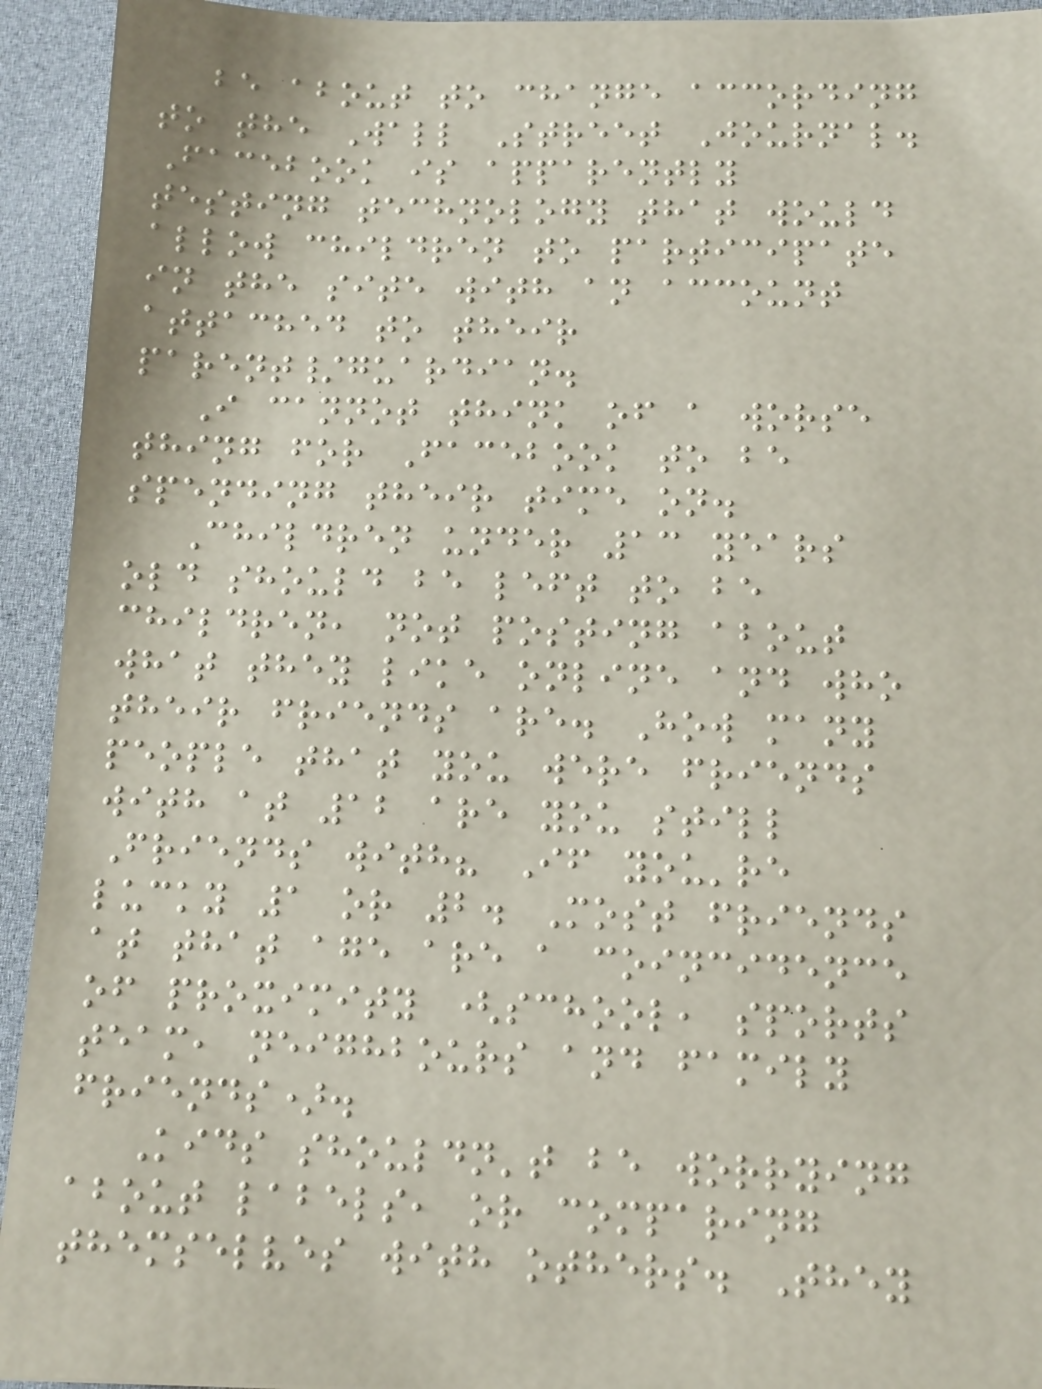be about to change according
to the Wall Street Journal.
Facebook is apparently
testing technology that would
allow children to participate
in the site with an account
attached to their
parent/guardian.
I cannot think of a worse
thing for Facebook to be
spending their time on.
Children under 13 years
old should be left to be
children, not posting about
what they like online and who
their friends are. How many
people that you were friends
with at 12 are you still
Friends with? If you're
lucky 1 or 2. Most friends
at that age are a coincidence
of proximity (school, sports
team, neighbours and family
friends).
Kids shouldn't be worrying
about labels, or comparing
themselves with others. They
